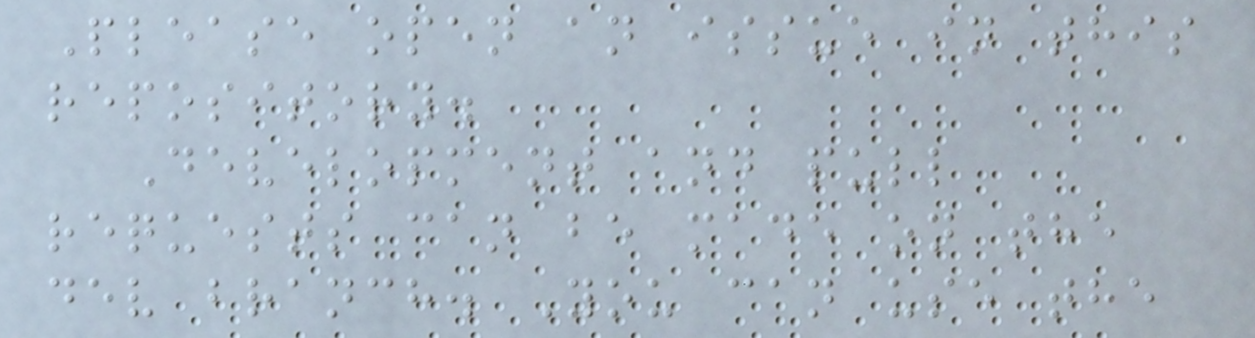Please open an issue in this
repository.
Development and pull
requests can be made on the
dev branch. You can use the
